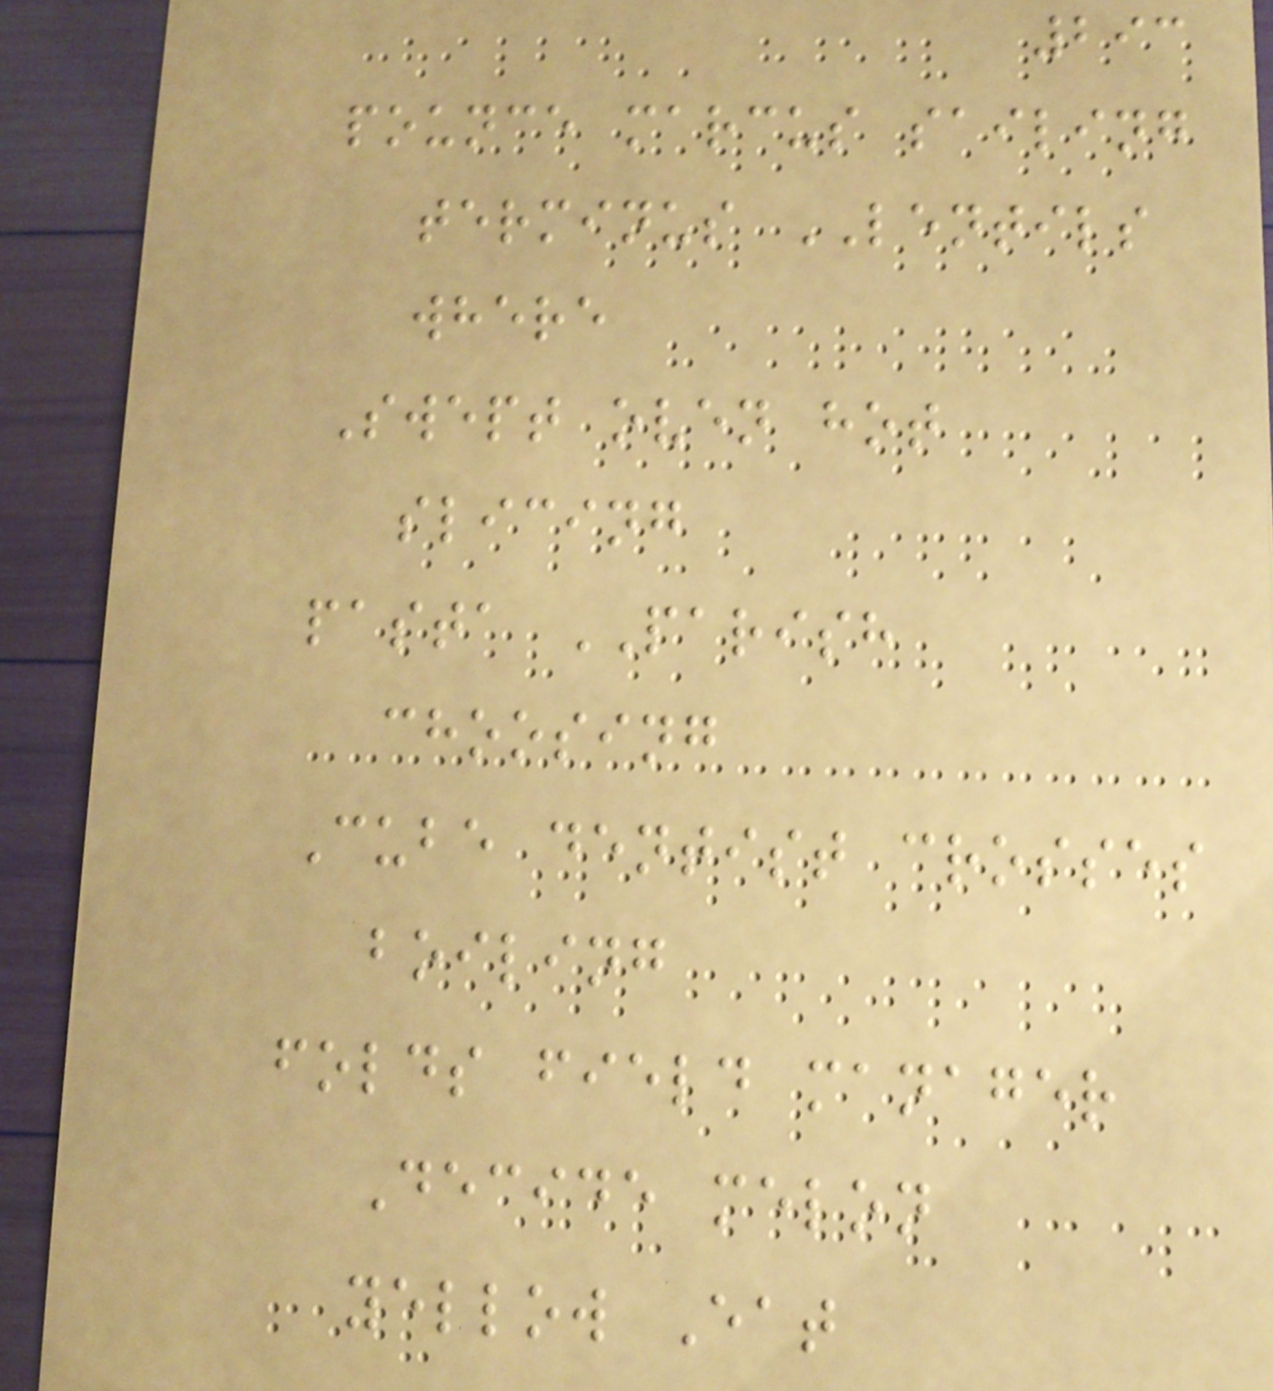293
pounce marcus sailing
terminus LENTILS
where
Swept oven hot
slicing
pasta PARISH
choosing
Cube dentist crosses
boiling
folds field manager
Decide melon
yellow Eat
